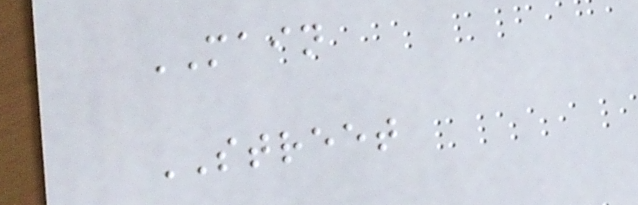MAIN
STREET
